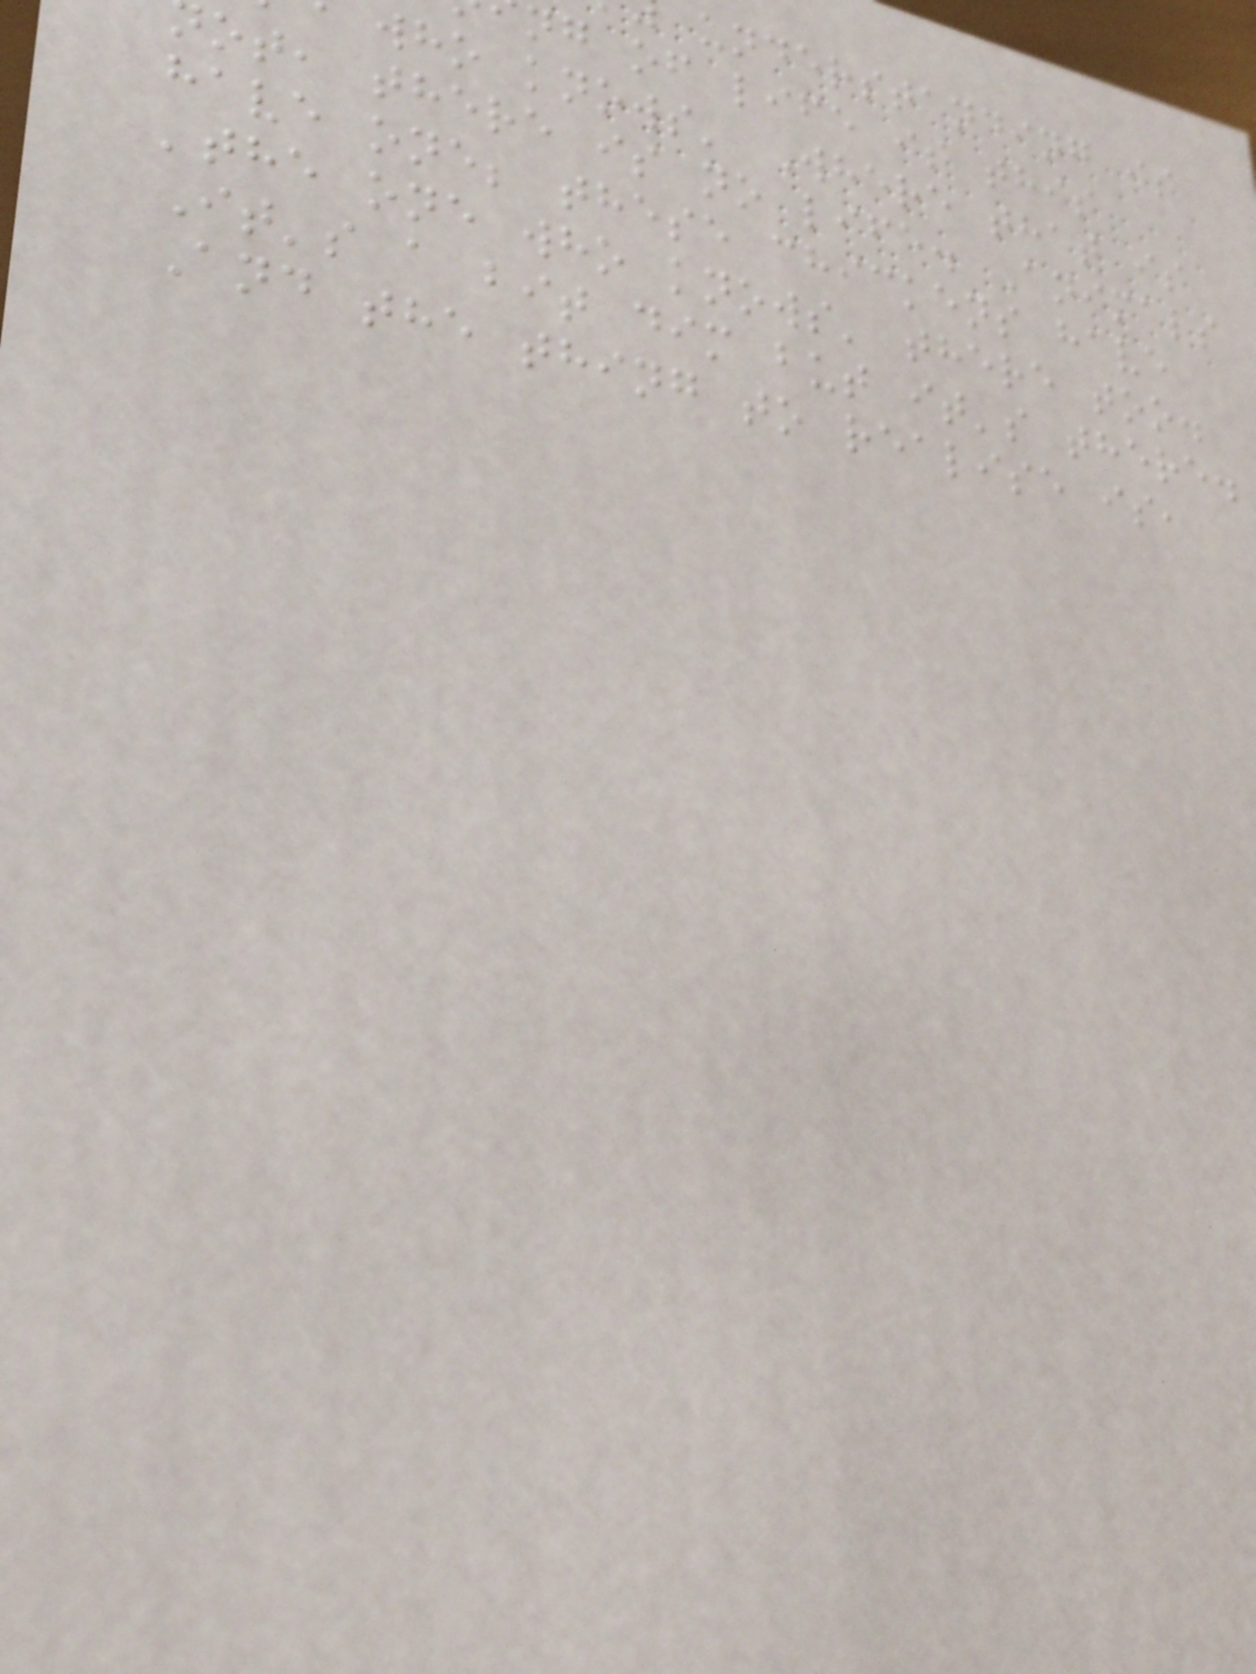understanding is
ng of life is this
who knows' Where that is
ot, there is no life. Animals
have one; these chickens have
'the one who knows' there too.
It's a bit dim but it's there.
And the thing to realise is,
